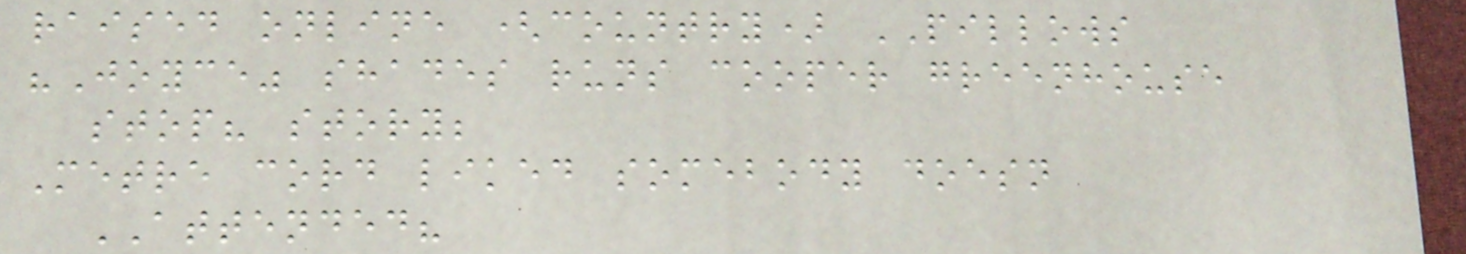raised online (country) PILLOWS
"Joyce" shades runs cooper greenhouse
stop? story;
Metre cord liked somebody doesn
ATTENDED?
